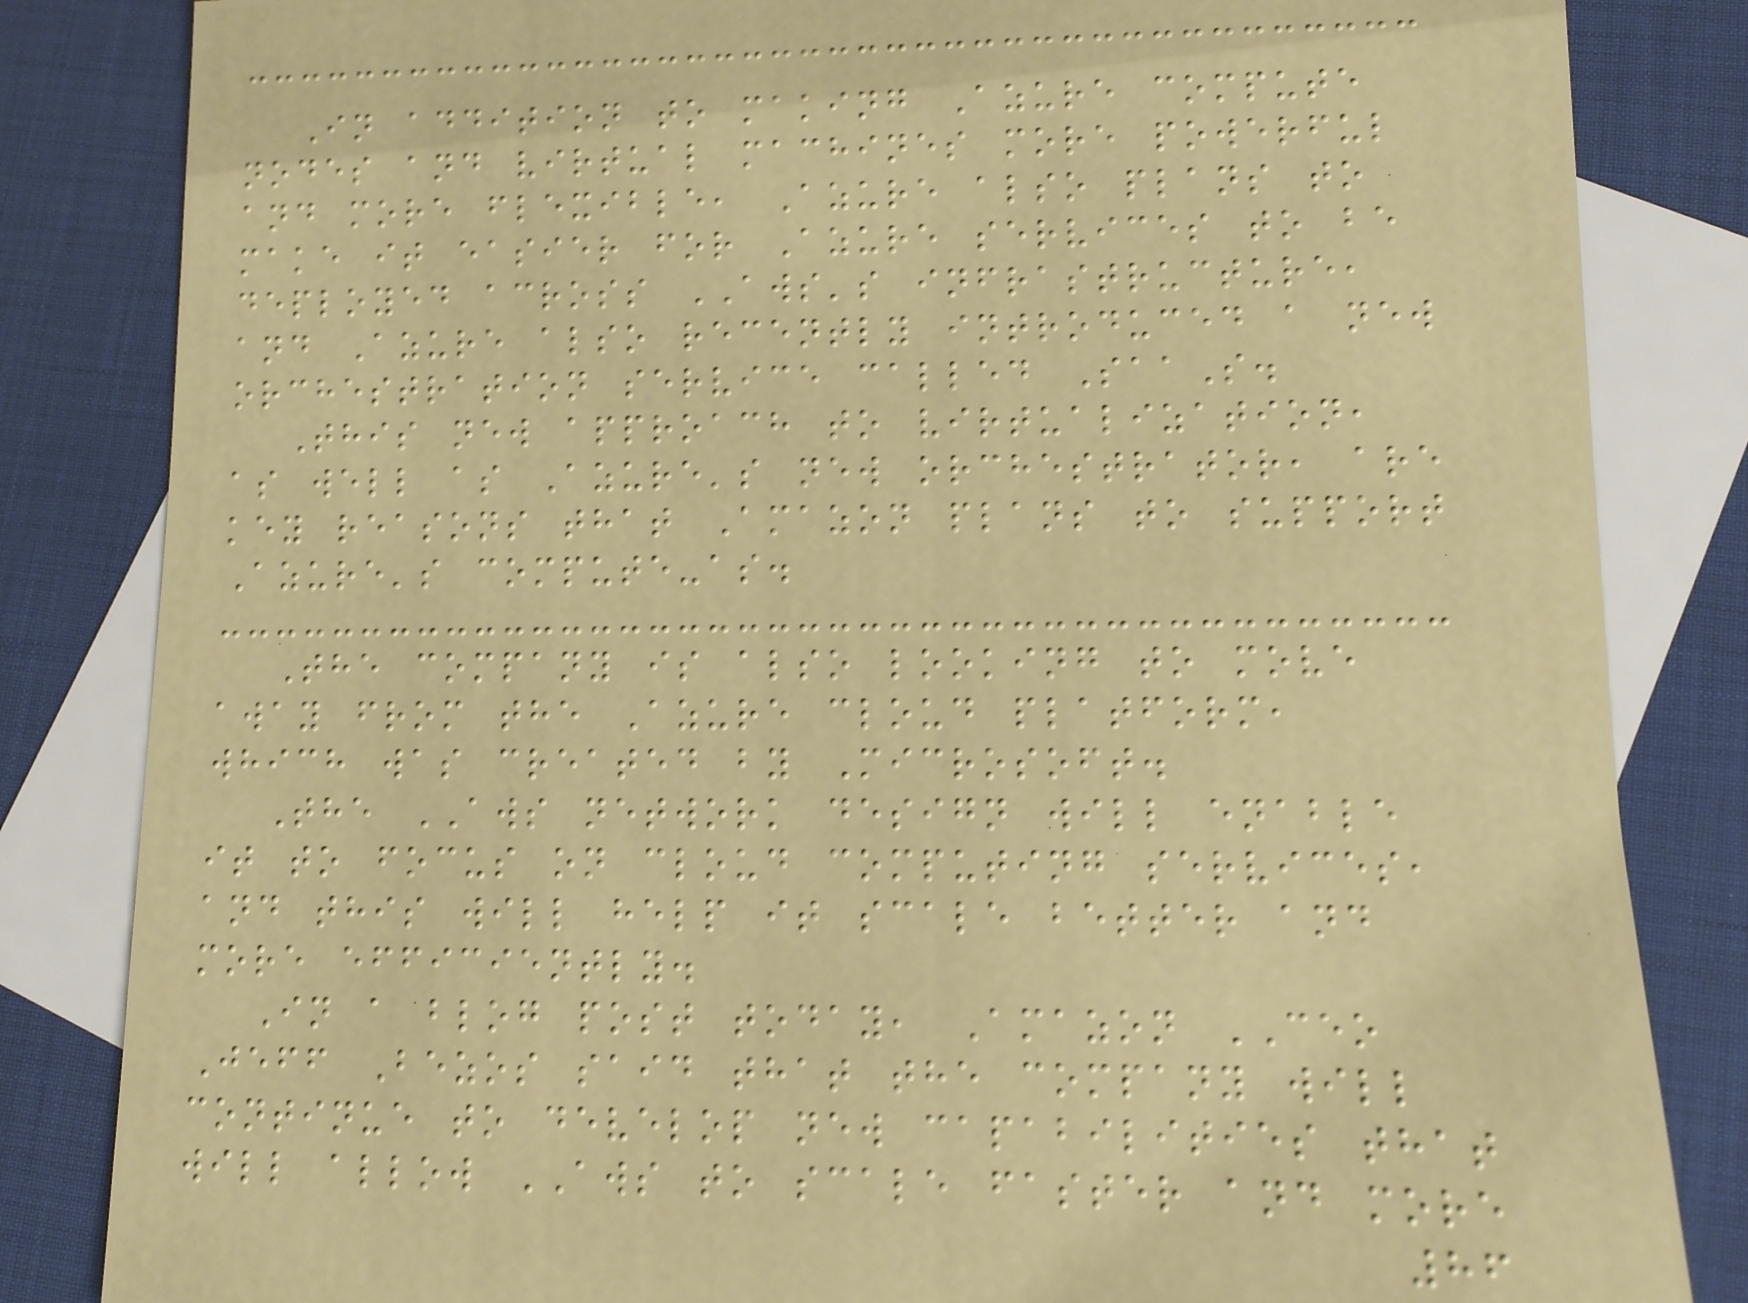In addition to making Azure compute
nodes and virtual machines more powerful
and more flexible, Azure also plans to
make it easier for Azure services to be
deployed across AWS's infrastructure,
and Azure also recently introduced a new
orchestration service called SaaS.
This new approach to virtualization,
as well as Azure's new orchestrator, are
key reasons that Amazon plans to support
Azure's compute-as.
The company is also looking to move
away from the Azure cloud platform,
which was created by Microsoft.
The AWS network design will enable
it to focus on cloud computing services,
and this will help it scale better and
more efficiently.
In a blog post today, Amazon CEO
Jeff Bezos said that the company will
continue to develop new capabilities that
will allow AWS to scale faster and more
86
